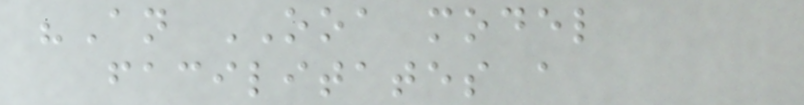"An OOA model
facilitates a
